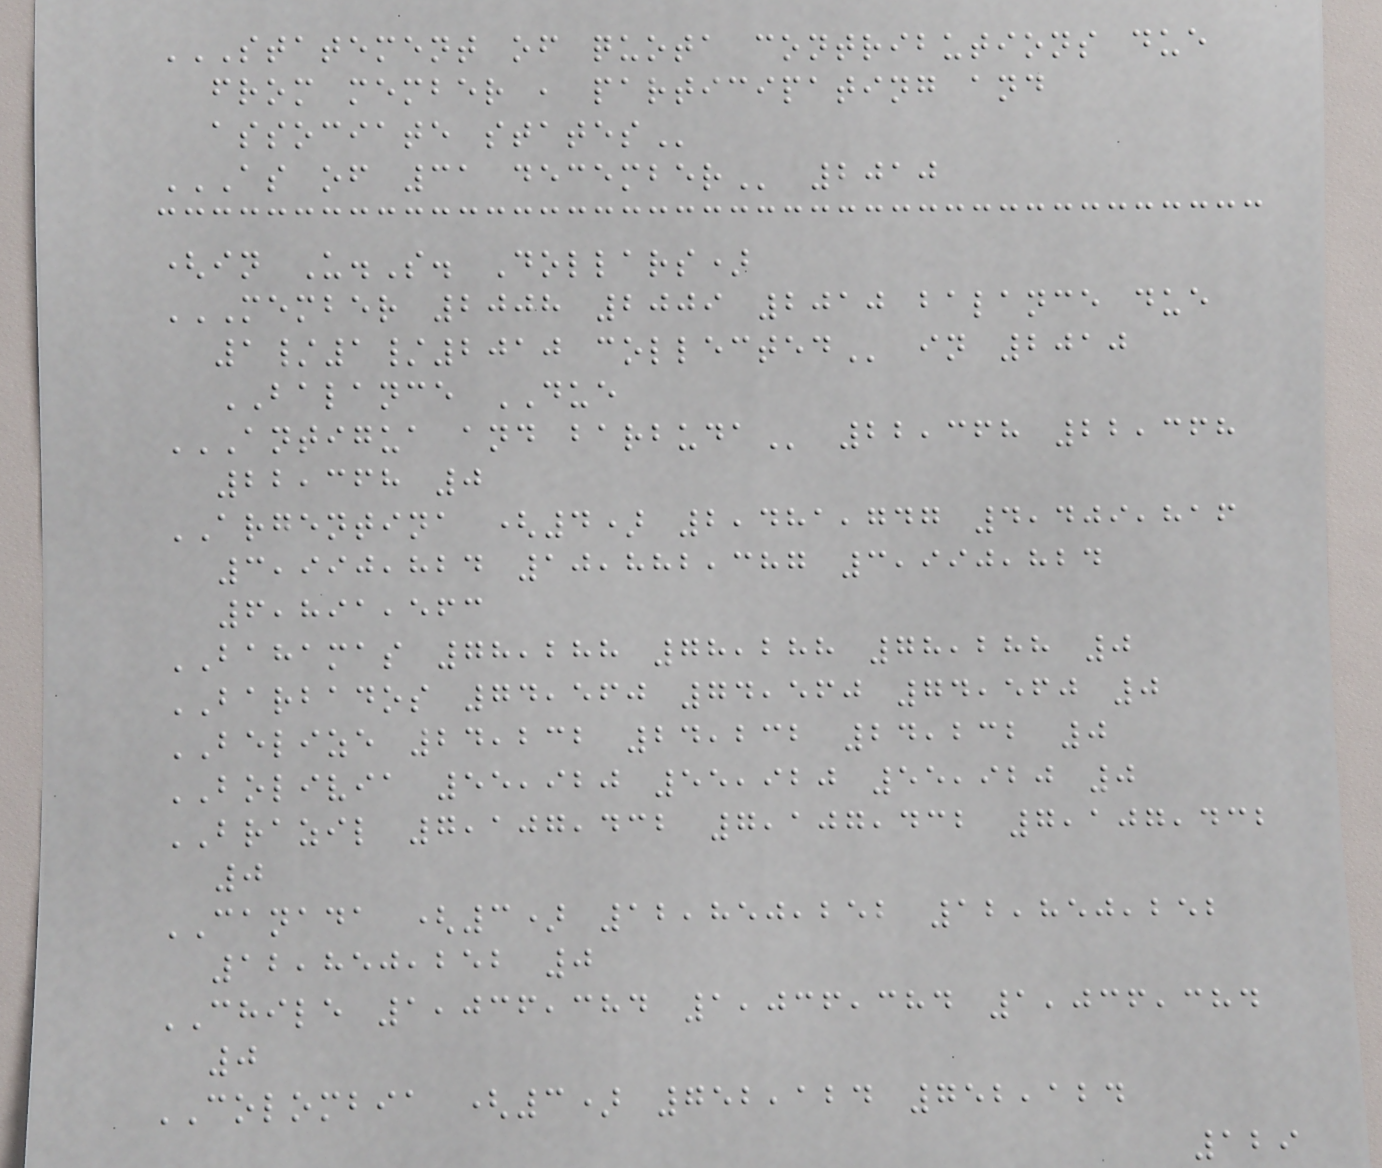STATEMENT OF QUOTA CONTRIBUTIONS DUE
FROM MEMBER , PARTICIPATING AND
ASSOCIATE STATES
AS OF 31 DECEMBER 2010
(in U.S. Dollars)
MEMBER 2008 2009 2010 BALANCE DUE
1/1/2010 COLLECTED in 2010
BALANCE DUE
ANTIGUA AND BARBUDA 22,368 22,368
22,368 0
ARGENTINA (4) 2,481,747 4,409,816
3,990,824 10,882,387 3,990,824
6,891,563
BAHAMAS 78,288 78,288 78,288 0
BARBADOS 74,560 74,560 74,560 0
BELIZE 24,232 24,232 24,232 0
BOLIVIA 55,920 55,920 55,920 0
BRAZIL 7,107,432 7,107,432 7,107,432
0
CANADA (3) 12,850,252 12,850,252
12,850,252 0
CHILE 1,036,384 1,036,384 1,036,384
0
COLOMBIA (3) 752,124 752,124
129
